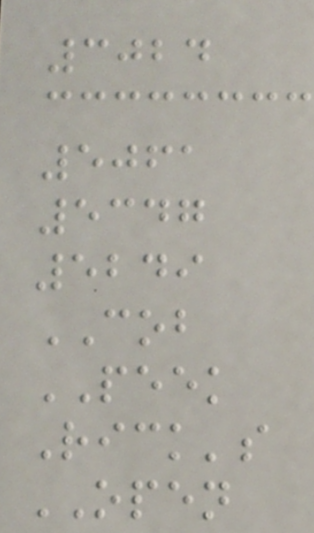3024
5061
5347
5249
COB
PEEK
Rick's
OPEN
